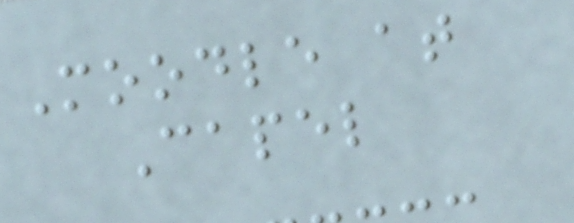Moodle at
Capel
